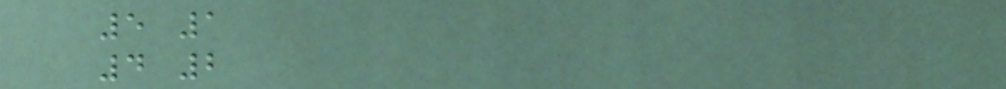5 1
4 2
